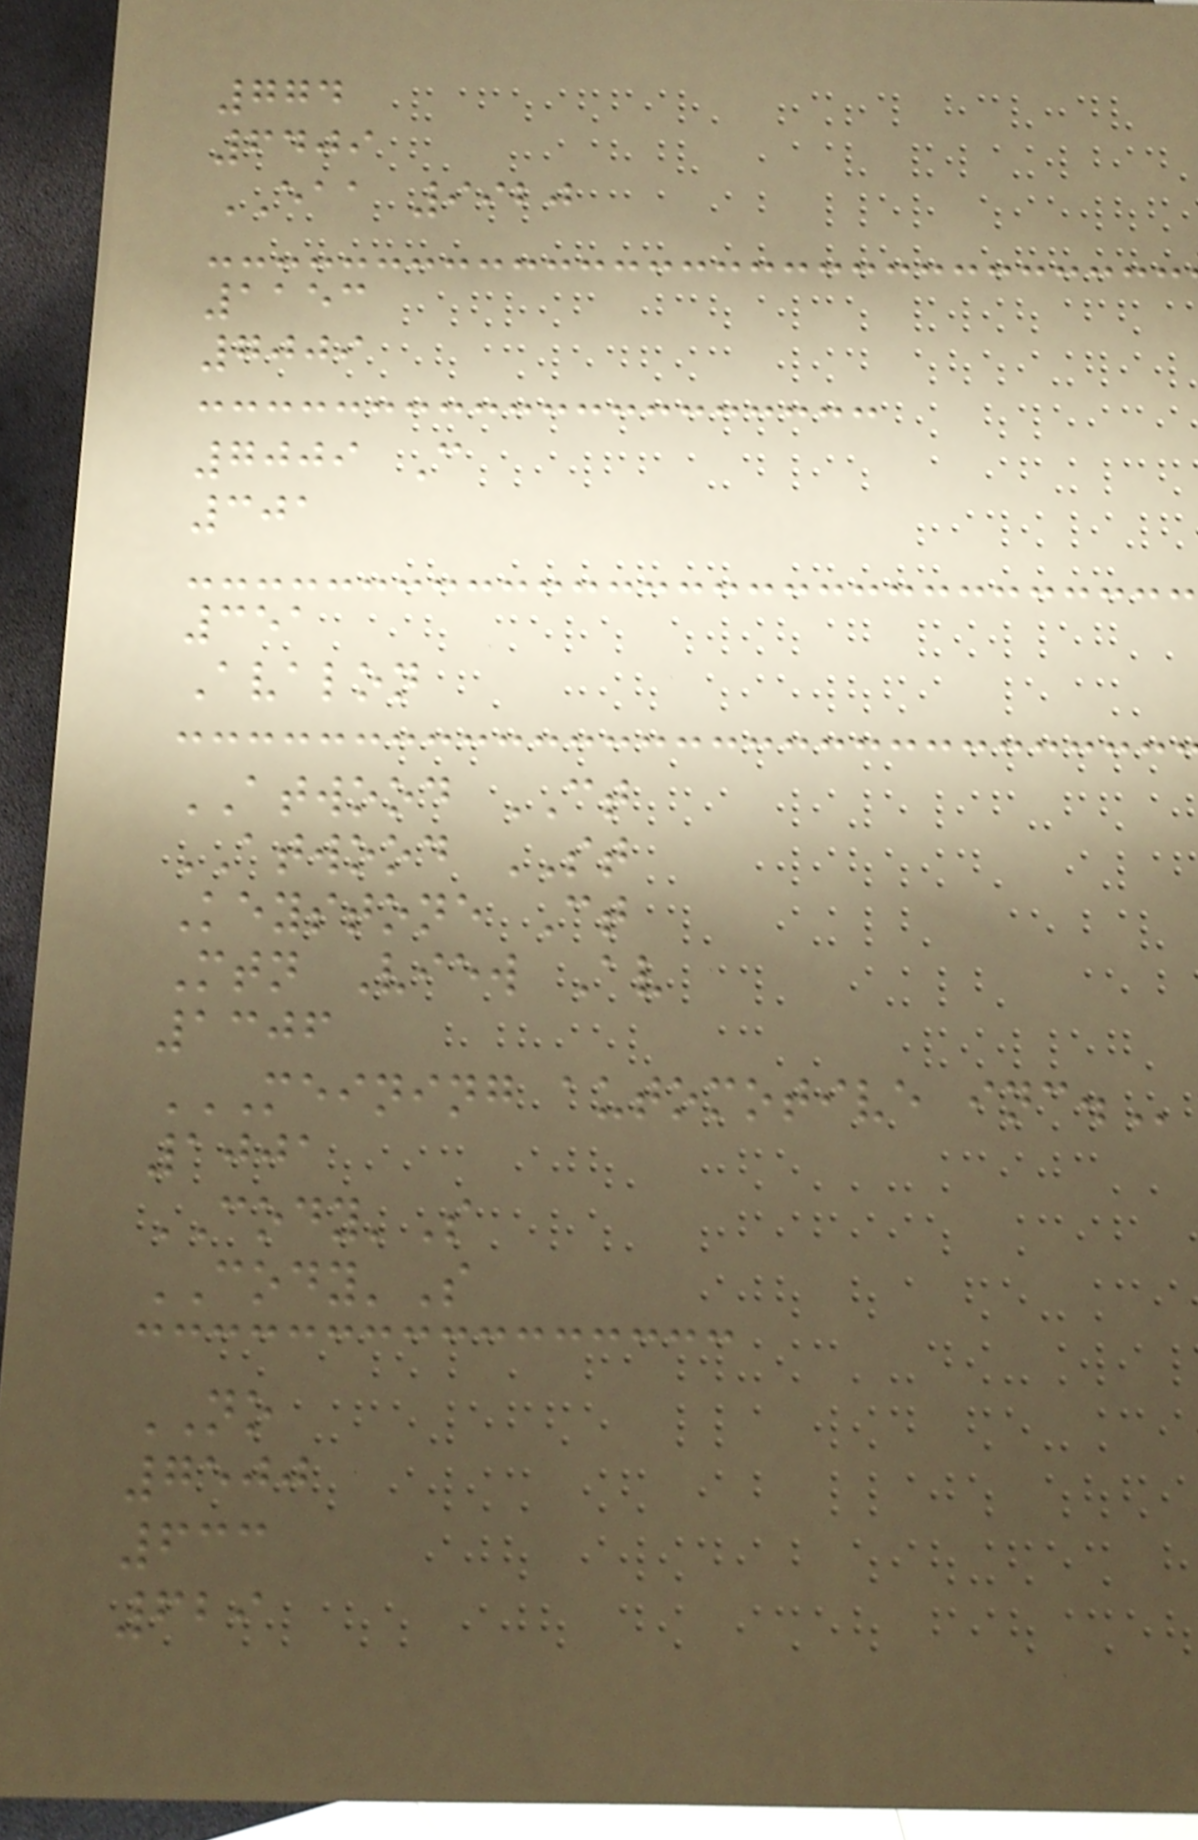774
6409
EAA 9920
1153
7009
7009 C
301
351
Avalon
ATWOOD CT
ATWOOD ST
Keystone Ct
Mtn View Av
1306
MEINING AUTOMOTIVE INC.
1001
CODY'S
CODY'S
NO
7500
633
629
